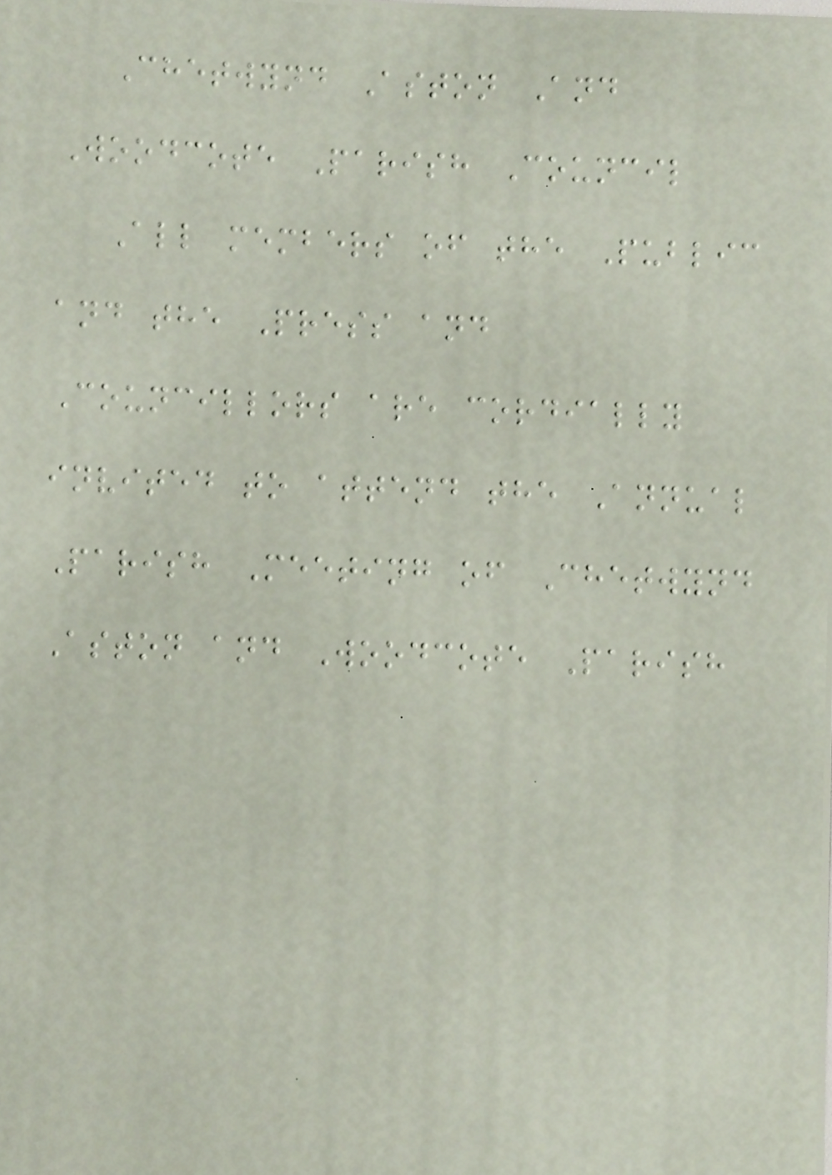Chetwynd Aston And
Woodcote Parish Council
All members of the Public
and the Press and
Councillors are cordially
invited to attend the Annual
Parish Meeting of Chetwynd
Aston and Woodcote Parish
